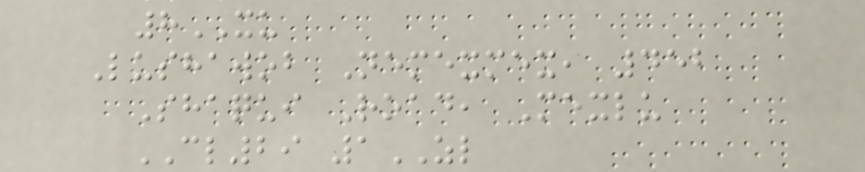8XU
Lushawob Nemexmex, 452
Shaqui Road, Mexlu
CL29 1ZL
